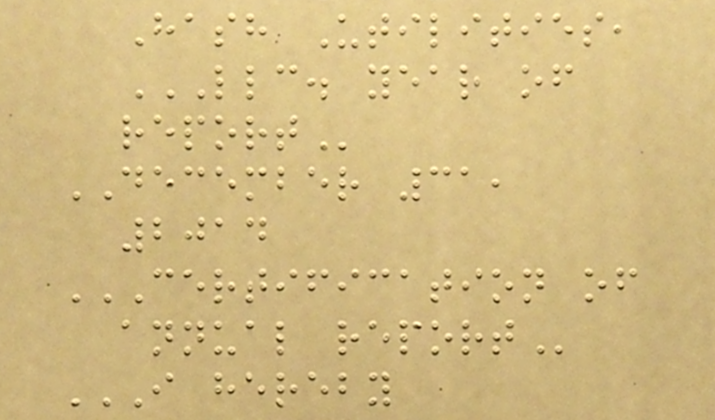Hash Utilities,
LLC. YEAR OF
REPORT
DECEMBER 31,
2014
CERTIFICATION OF
ANNUAL REPORT
I HEREBY
